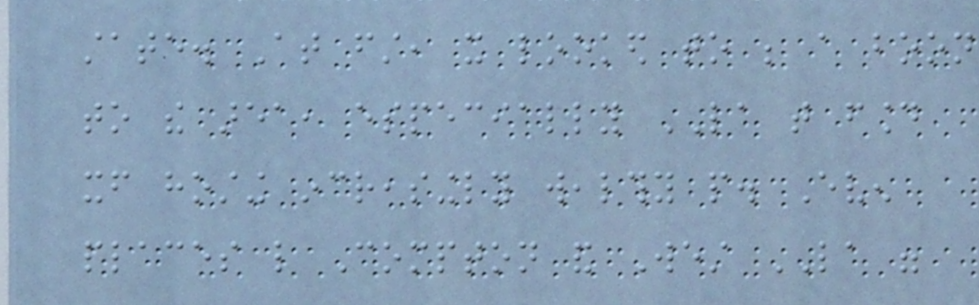state. At first, it looked to be a boon
to the area, especially LA that found
itself hosting increasingly wealthy people. Even
places like Compton and West LA were
